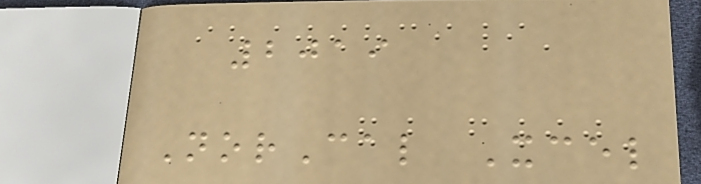2019
NorCal Xcel
